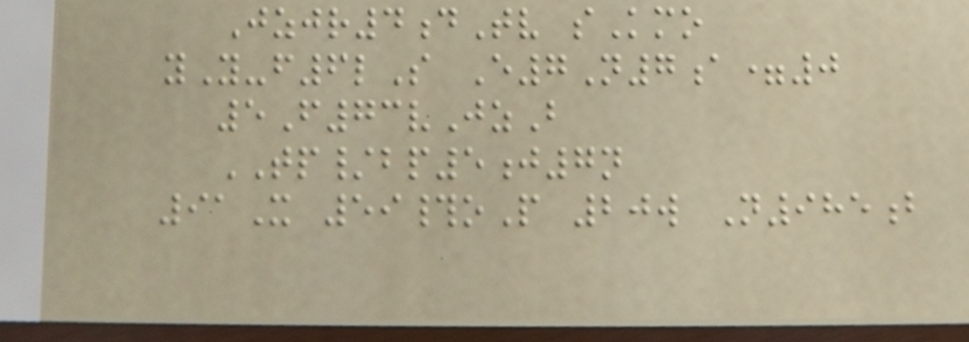Jzjr4dTv sKmo
yY-f6lS E7N7a=0
5F73vJzB
TP/bp5j7n
91X 59#oP 20w N985b
